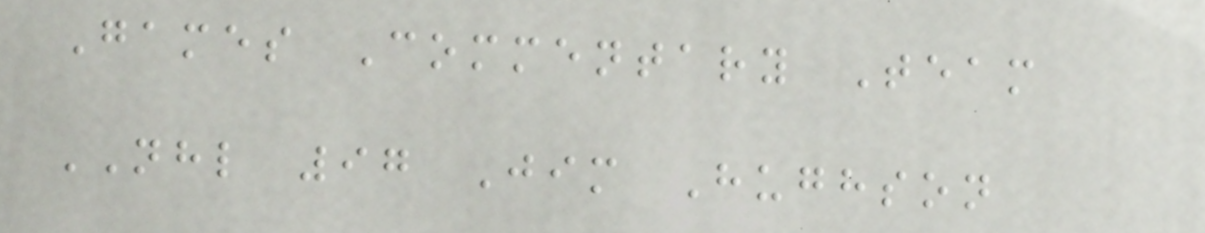Games Commentary Team
NHL 97 Jim Hughson
